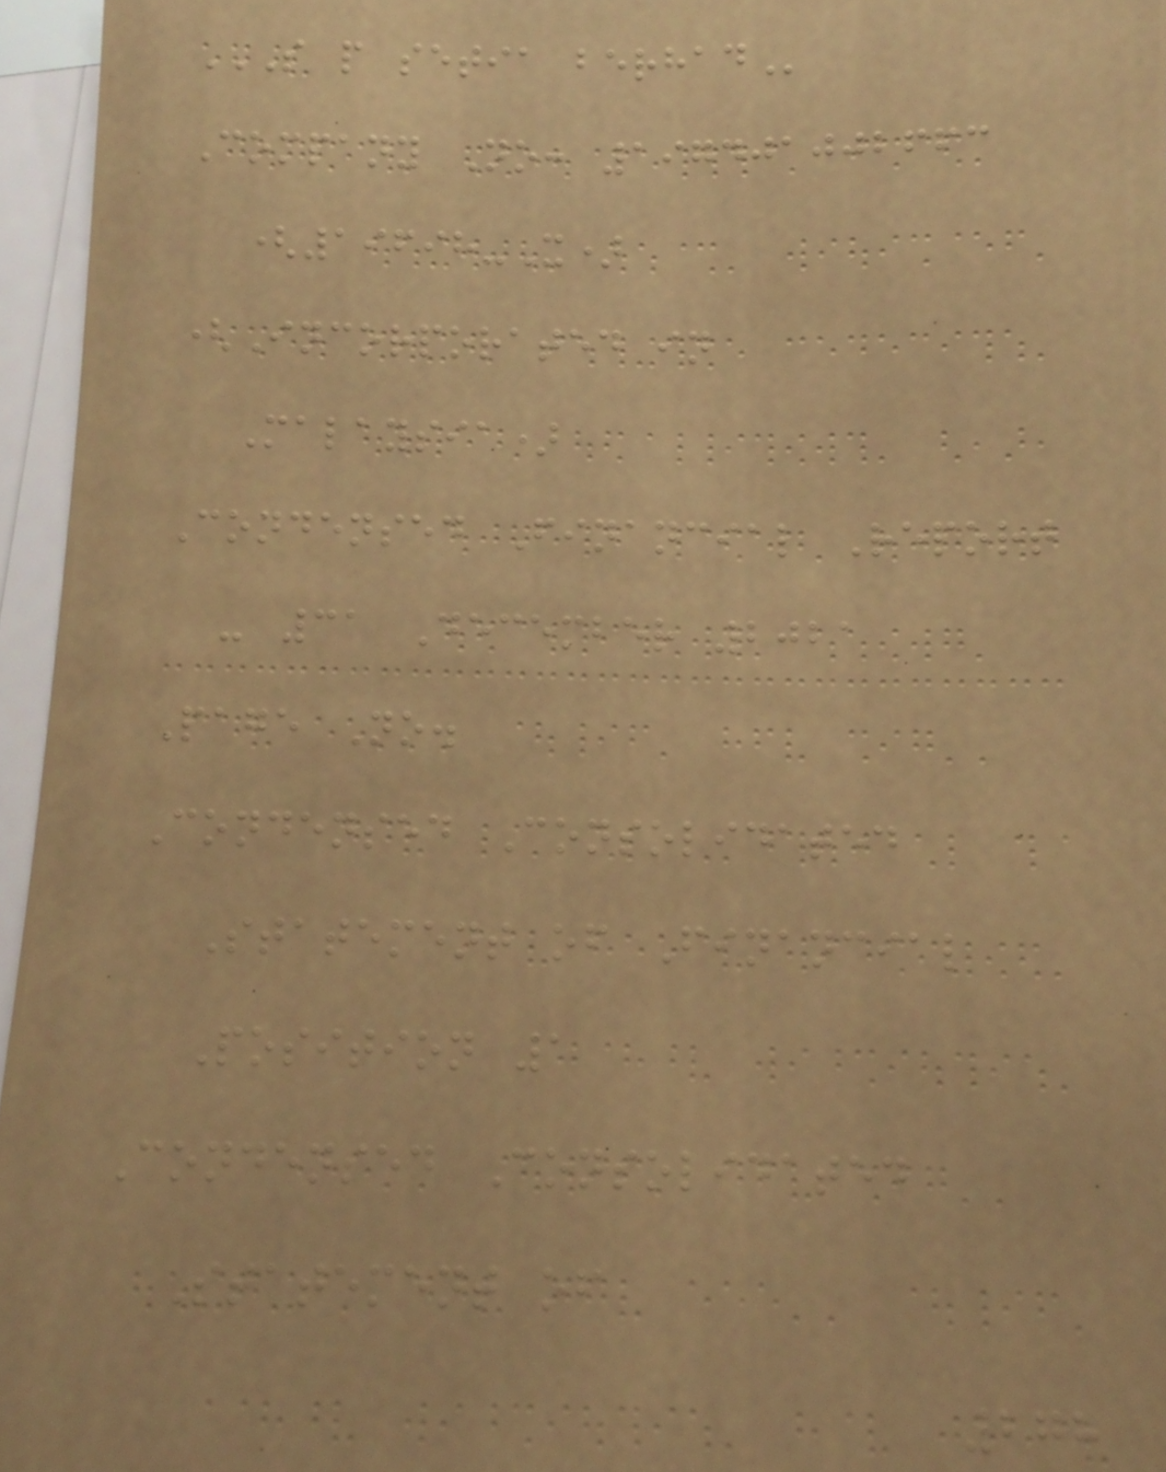S P SETIA BERHAD
Company No: 197401002663
(19698-X)
(Incorporated in
Malaysia)
Condensed Financial Report
- 31 December 2021
Page No.
Condensed Consolidated
Statement of Financial
Position 1
Condensed Consolidated
Statement of
278
